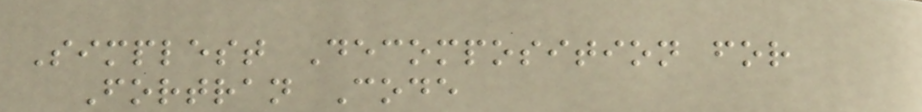Simplest Decomposition for
Fortran Code
